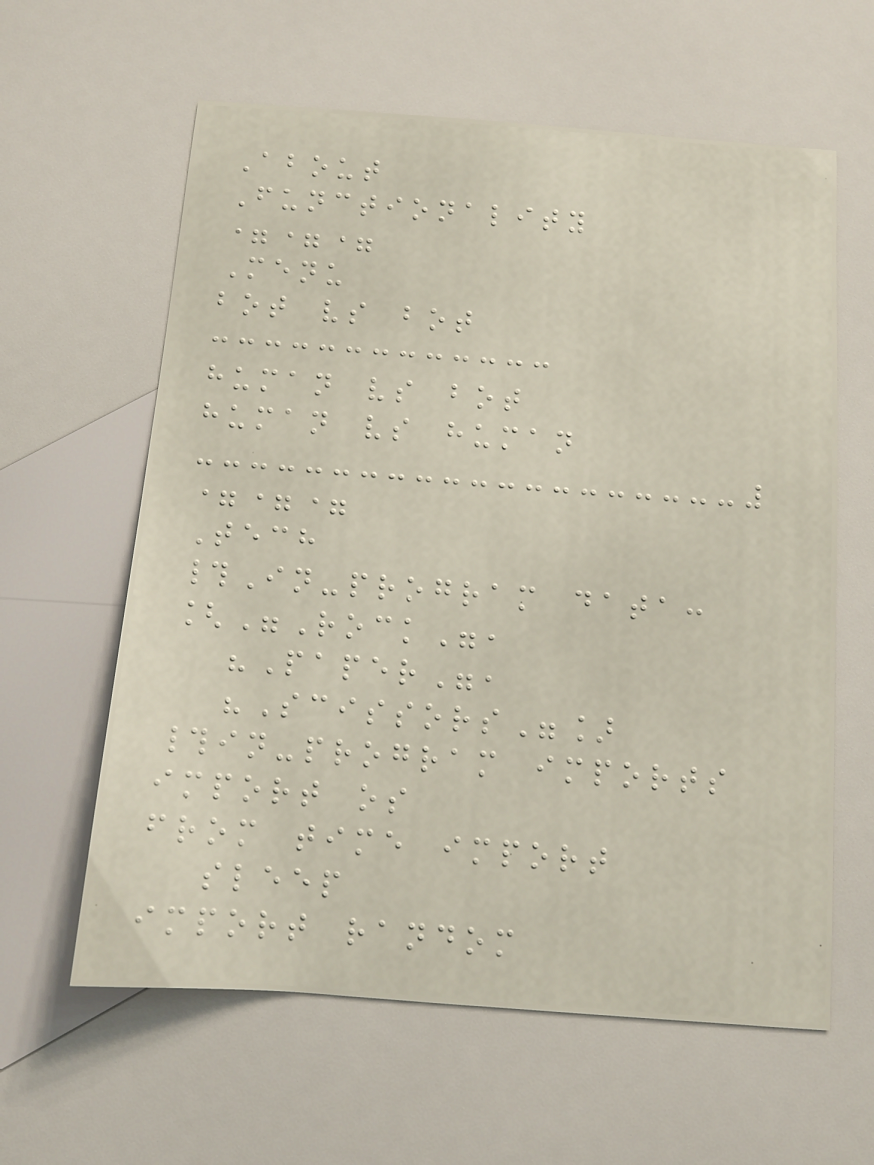About
Functionality
===
Menu
bot vs bot
human vs bot
human vs human
===
Tech
#In-program data:
["Rock",
"Paper",
"Scissors"]
#in-program imports
import os
from time import
sleep
import random
